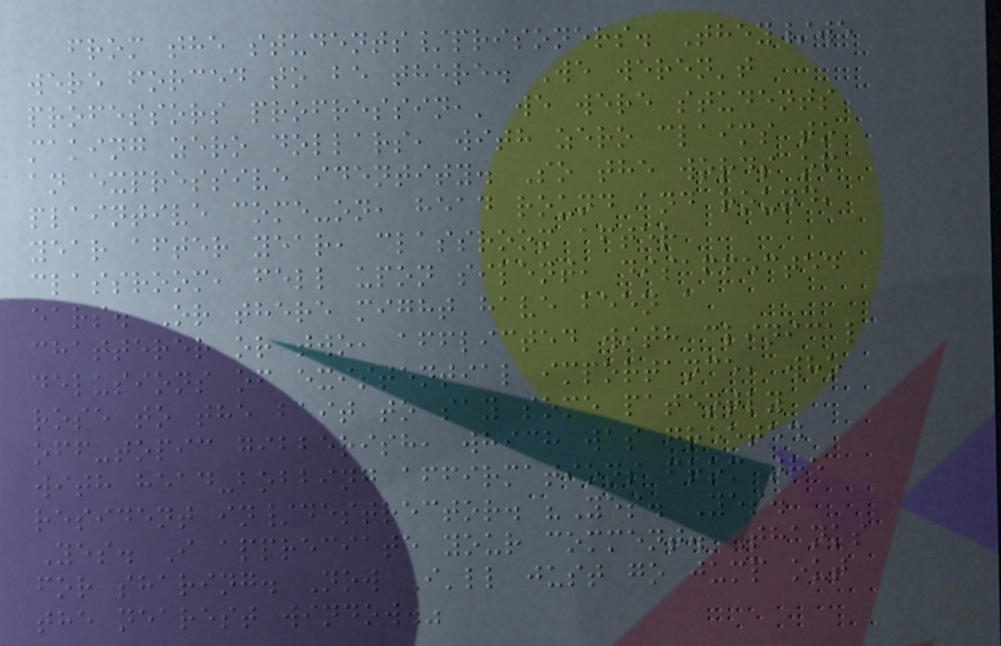from the students/prisoners. They/we
were forced to be there. We weren't
professors profressin,' we were students
making zero dollars, with zero claims to
an expressive identity. So the words of
plaintive come-on, head round and round,
year after year, classroom after
classroom, fell upon silent, disaffected
ears. Or there might have been a
chatterer or two, afflicted with clinical
delusions of existential importance, who
rose to the bait to say some patently
off-topic gibberish, which was greeted
with head-bobbing affirmations from the
resident in/destrector. "Yes. Yes.
Yes. I appreciate your comment. Thanks
for sharing. Now I'll just go jump out
the nearest window."
